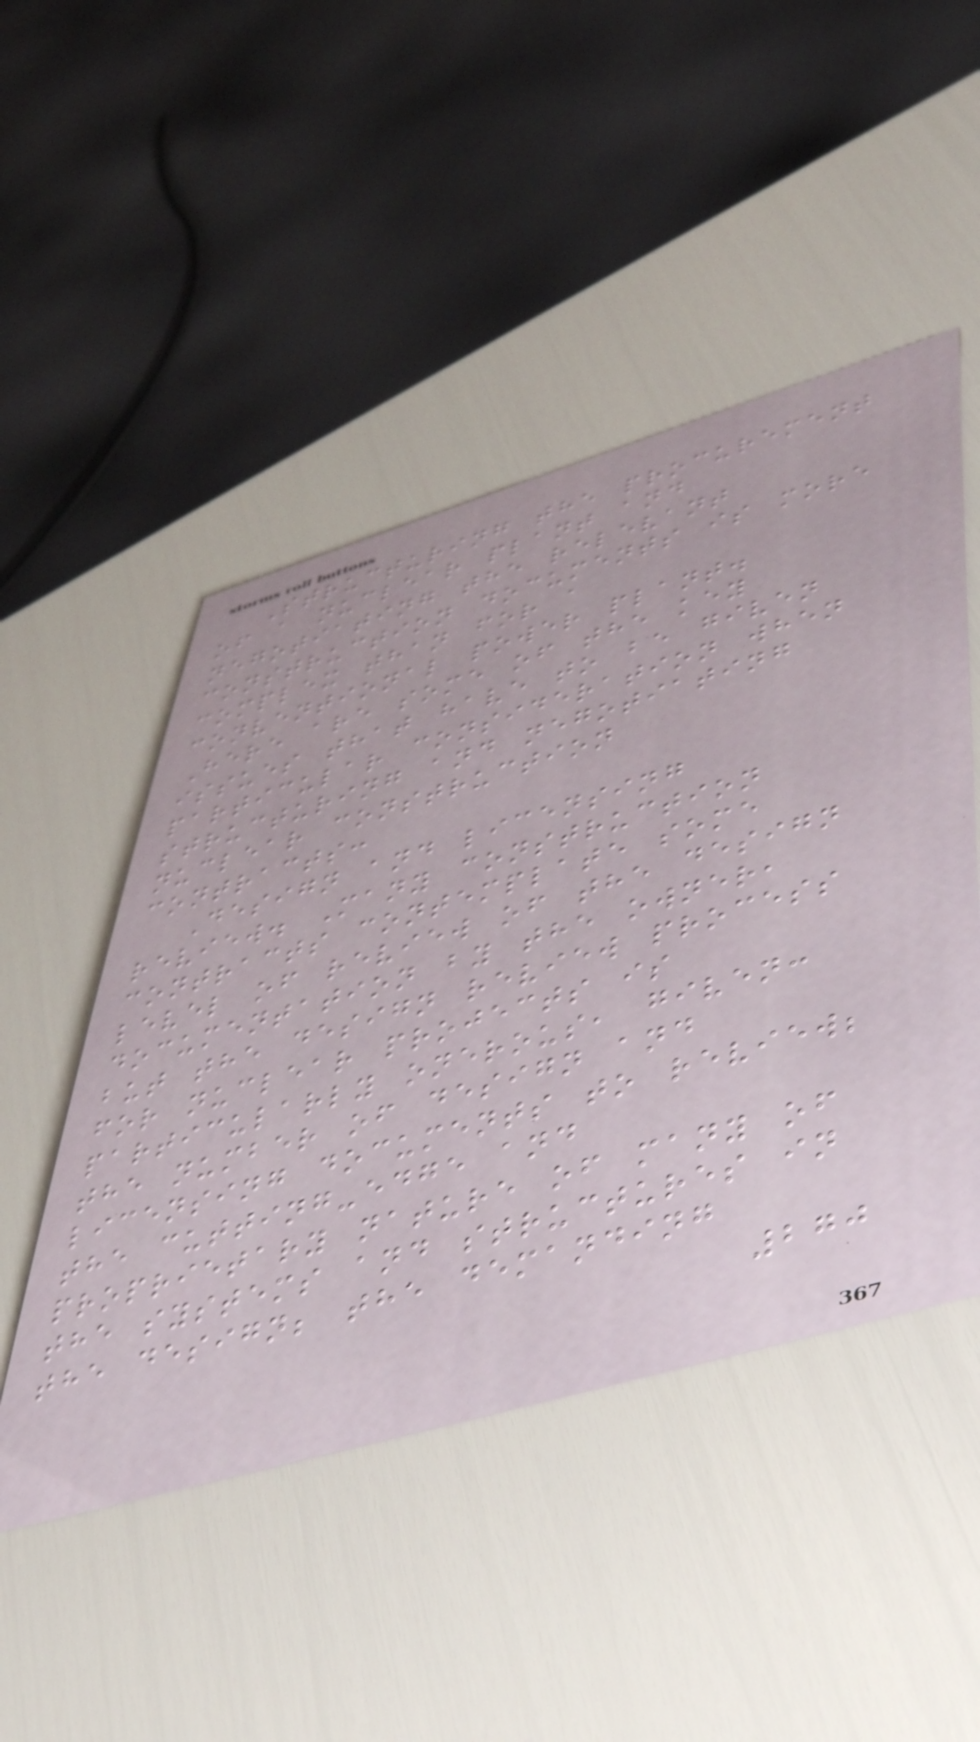Structuring the procurement
of a nuclear plant and
negotiating the relevant
construction documents is more
complex than for a
conventional power plant.
Here are some of the key
issues that have to be given
particular consideration when
structuring and negotiating
nuclear construction
contracts:
Design and licensing
review. Many construction
contracts contemplate some
level of review of the design
documentation by the owner,
but the design review process
for nuclear projects is
particularly onerous, given:
the number of design and
licensing documents to review;
the cutting-edge and
proprietary nature of many of
the systems and structures in
the design; the demanding
270
